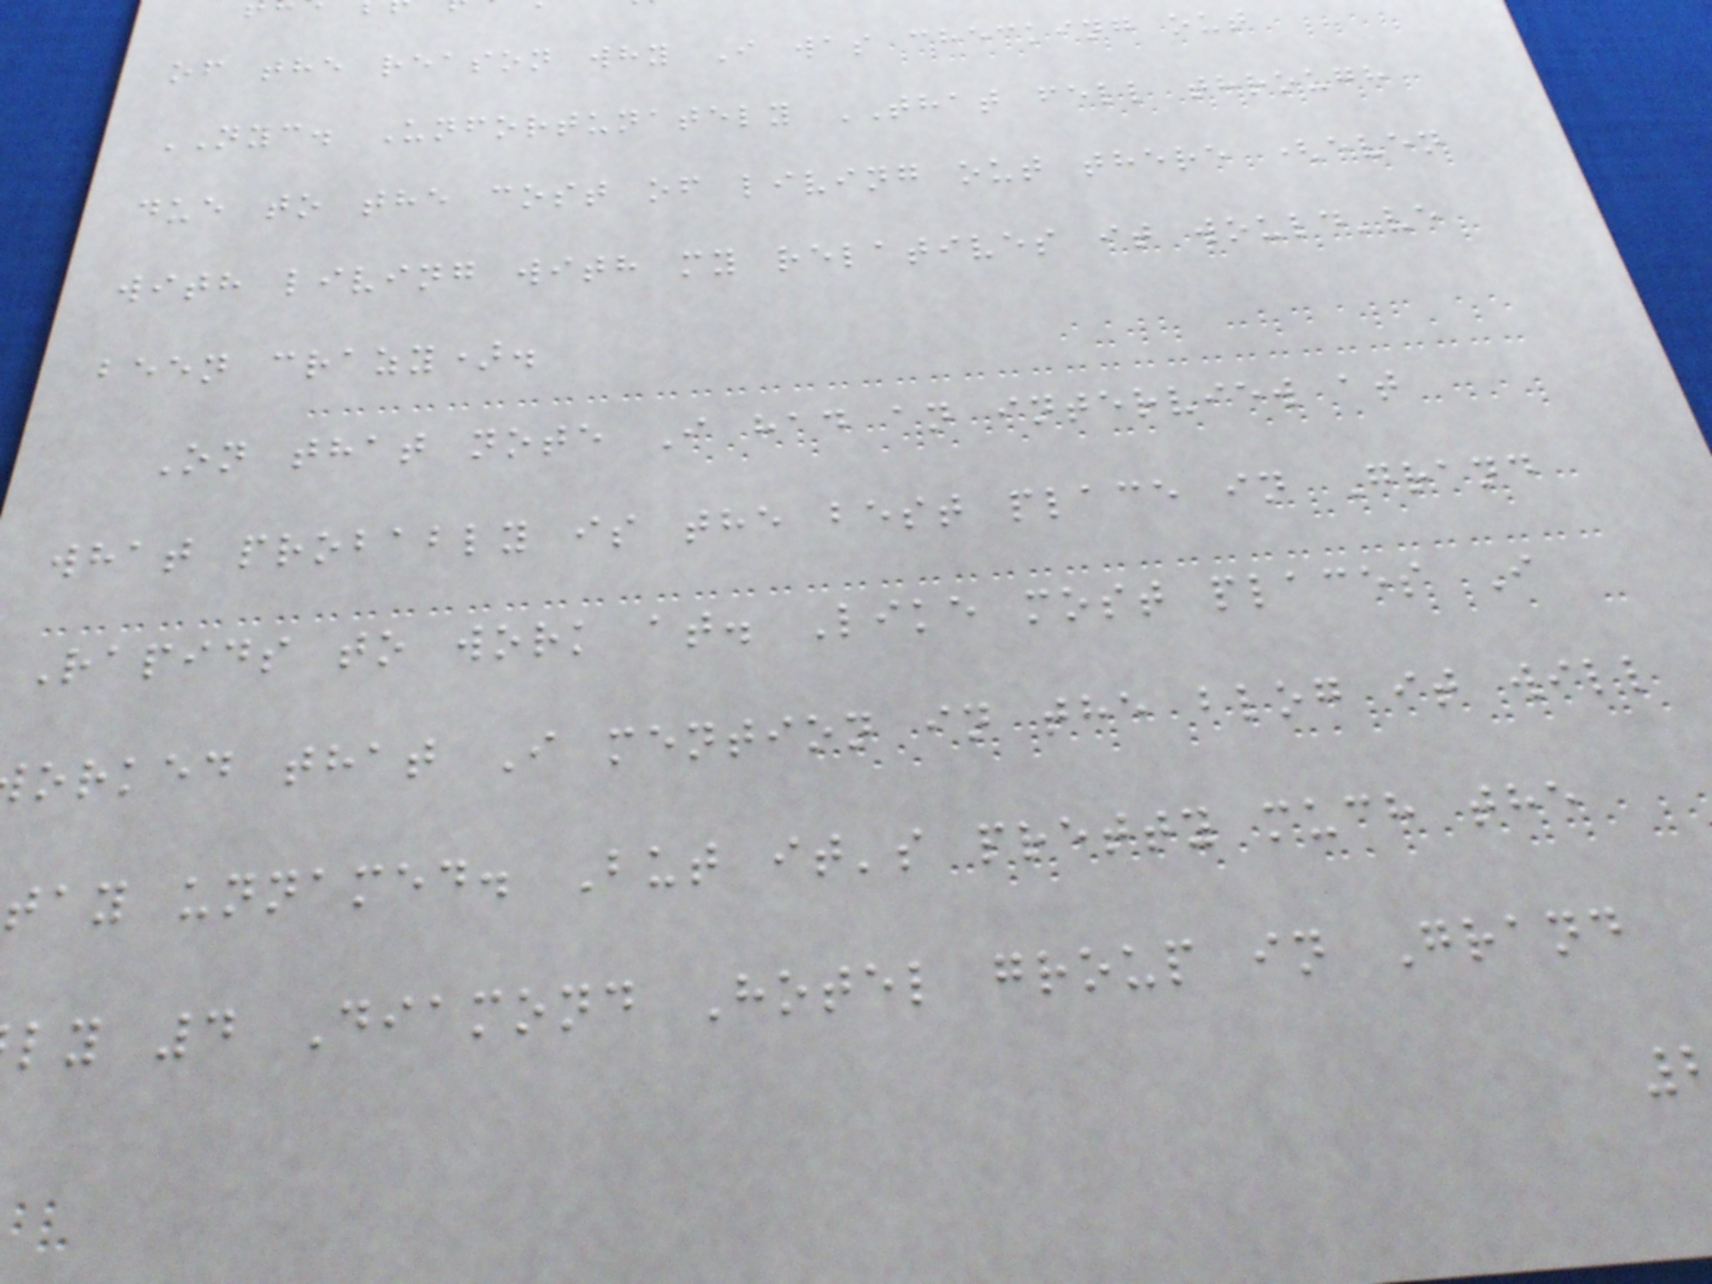of the reason why I was checking out
NYC. Unfortunately THAT fell through
due to the cost of living out there (even
with living with my relatives it would've
been crazy).
On that note I had an interview at
what probably is the best place in Grand
Rapids to work at. Like most places I
orked that I mention in the blog it will
tay unnamed. But it's pretty much the
ly 4 Diamond Hotel group in Grand
